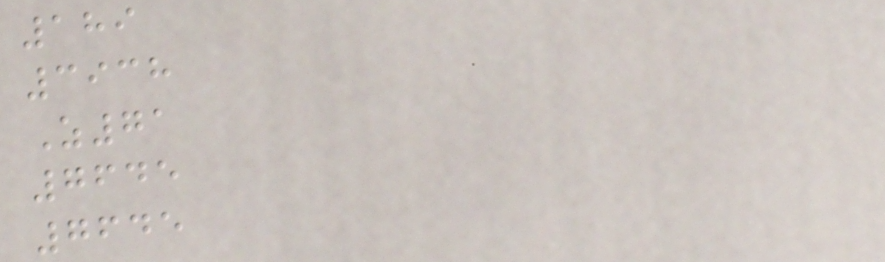189
3938
Z71
7645
7645
